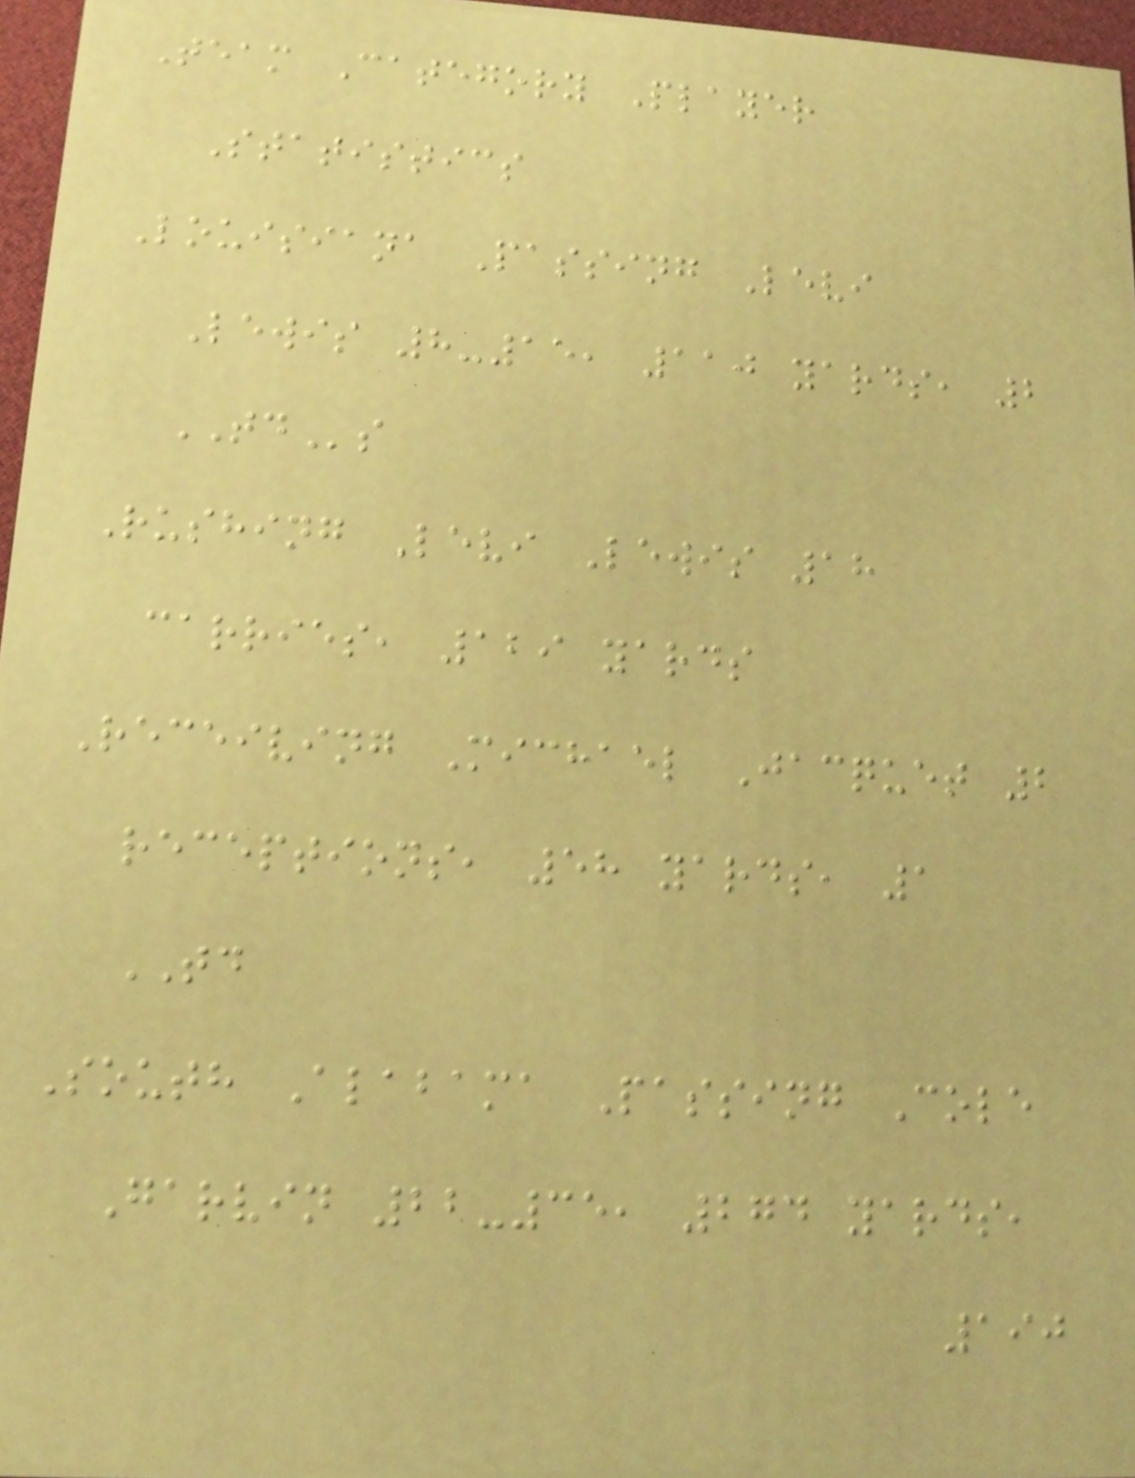Team Category Player
Statistics
Louisiana Passing Levi
Lewis 8-15, 110 yards, 2
TDs
Rushing Levi Lewis 18
carries, 129 yards
Receiving Michael Jacquet 2
receptions, 58 yards, 1
TD
South Alabama Passing Cole
Garvin 22-35, 274 yards,
190
